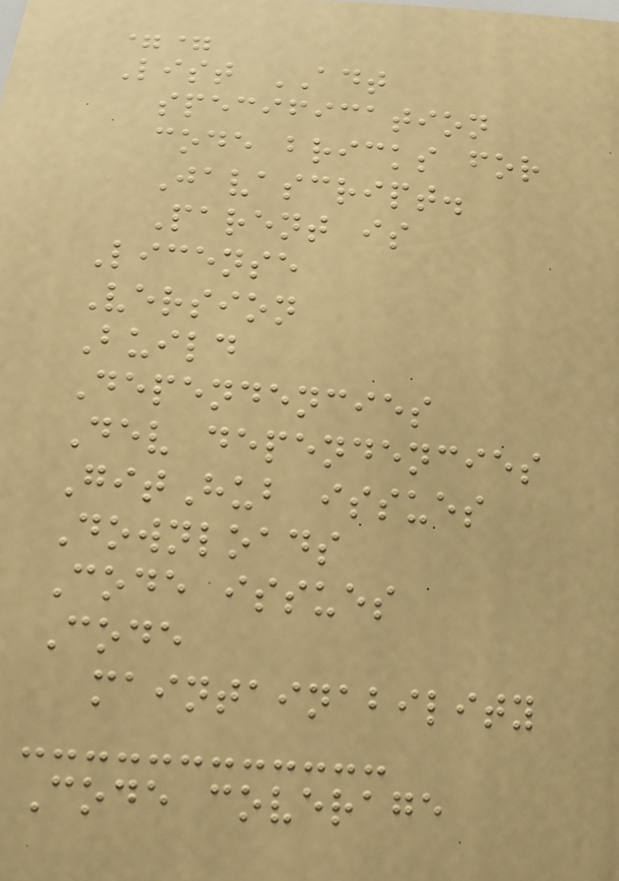==
List ADT
specification
code bricks for
Javascript.
Parent is
License
Version
Build
Dependencies
Dev dependencies
GitHub issues
Downloads
Code issues
Code
maintainability
Code coverage
